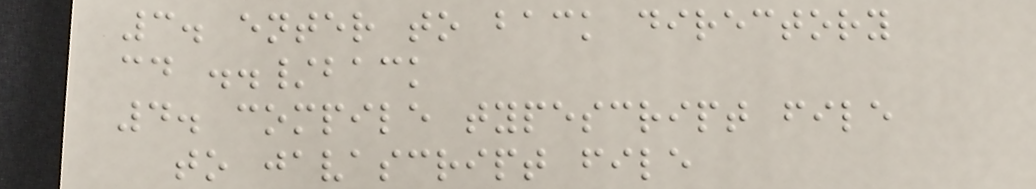3. enter to back directory
cd ../back
4. compile typescript file
to javascript file
